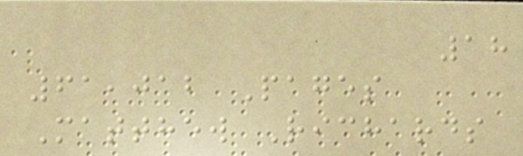18
61,012 Pages
Matthew Richards
